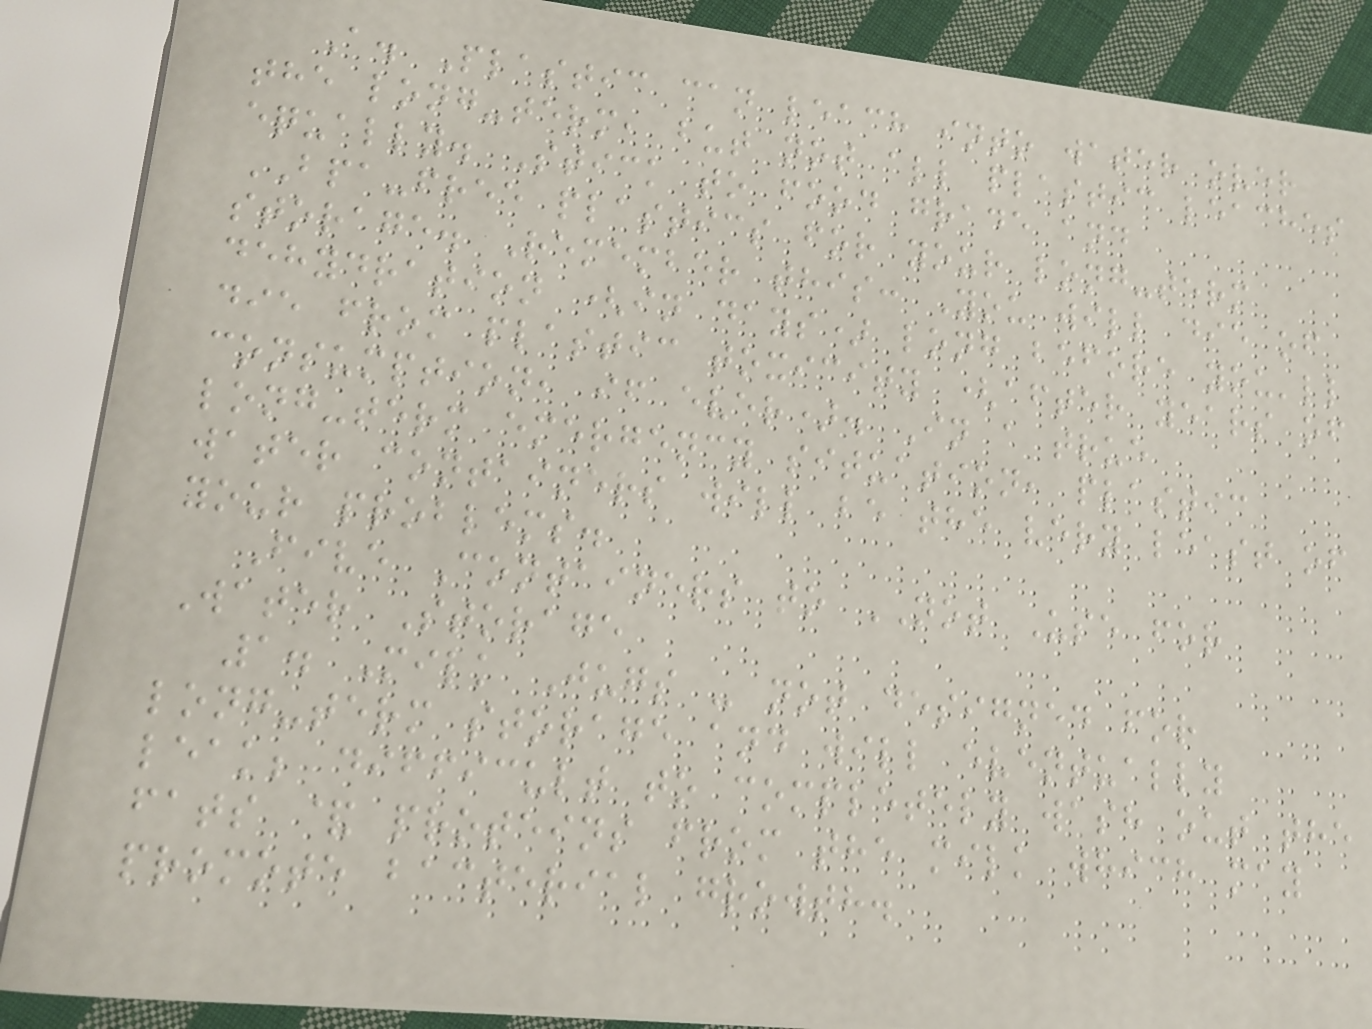A. Plastic can leach into water over
the long-term, but not all plastic leaches
equally. Stick to food grade and
BPA-free plastics for your long-term
storage. Remember this: You will die of
dehydration (in days) long before you'll
die from plastic toxicity (after years of
consumption, if ever). In a true
long-term emergency situation, plastic
water containers will be the very least of
your problems.
Five Containers to NOT Use for
Water Storage
1. Milk Jugs - not designed for
long-term storage and will eventually
leak; difficult to completely wash out the
fats & proteins from the milk which may
promote bacterial growth.
